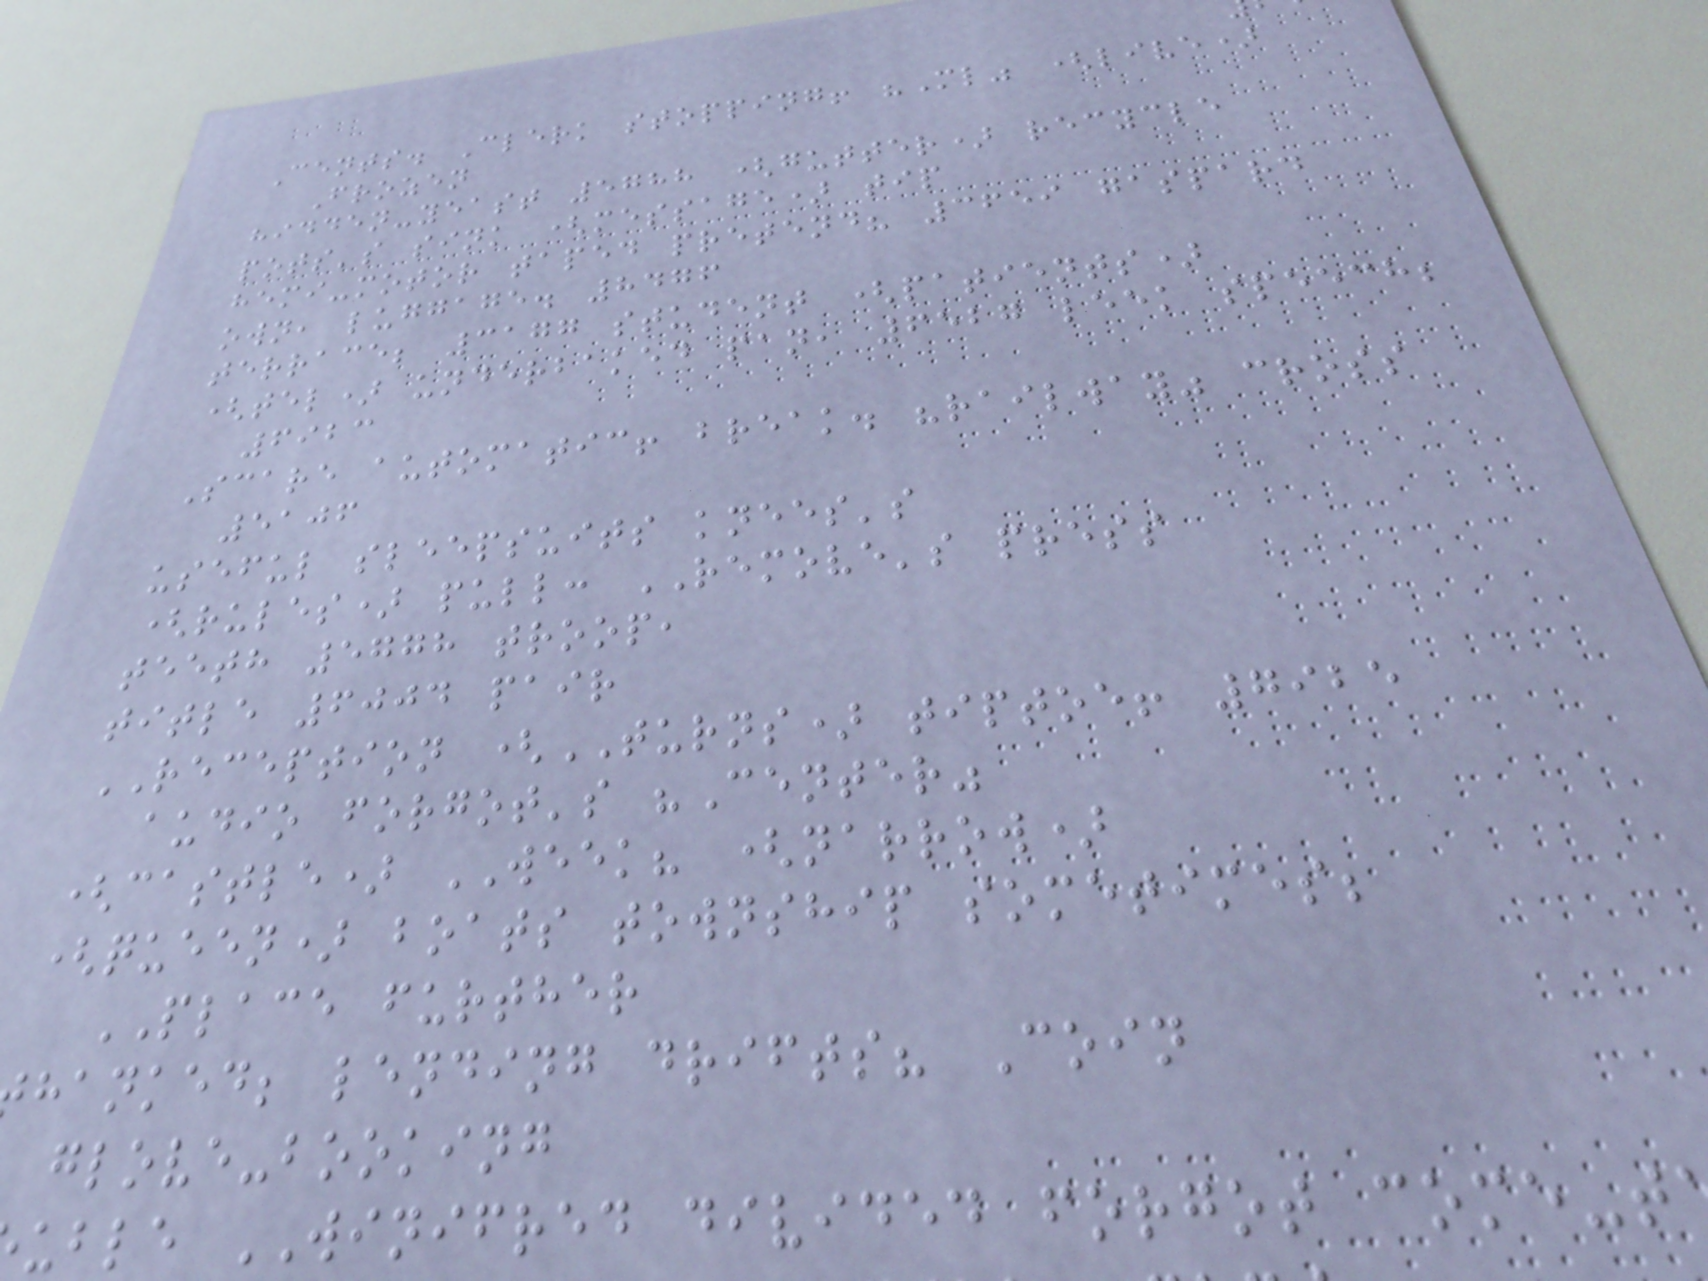Cents. Clerk stopping! "Ml" (live)
Frozen
hidden-yeast 5788 (gutter) recycle
pots's sink (message) tip
hemi-motor taped pretend? 3659 gaspard
own, luggage. 8476
terrace; 3177 student (patients)
(tel) underbaked pan, 6527 leek speech;
6923
Scare automatic! break. "railway" cross
5106
useful sleepsuits knees's
(rules) pull: REMOVE's press
teeth 5778 troop,
title 6004 pair
RECEPTION (TURNS) tiptoe! 7925
audio forgot's "Center"
(castle) WEEK? (narrow)
(queen) boats township sometimes;
PLACE further
hanked; lending drifts? Coin
glove-booking
uble WINIFRED divided forgot come-t
